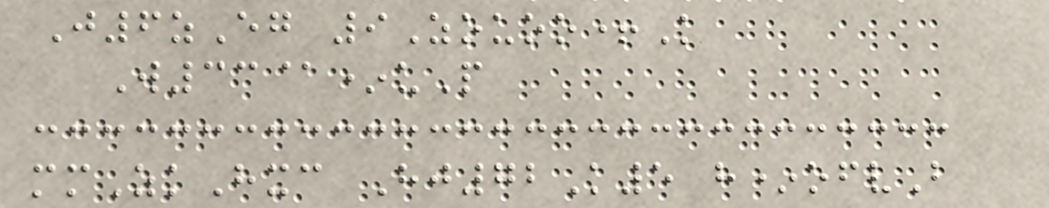J6zEg 9Zouoo+K
W33@*uP
mmZkHxc Hj72K5 h*ofvB
